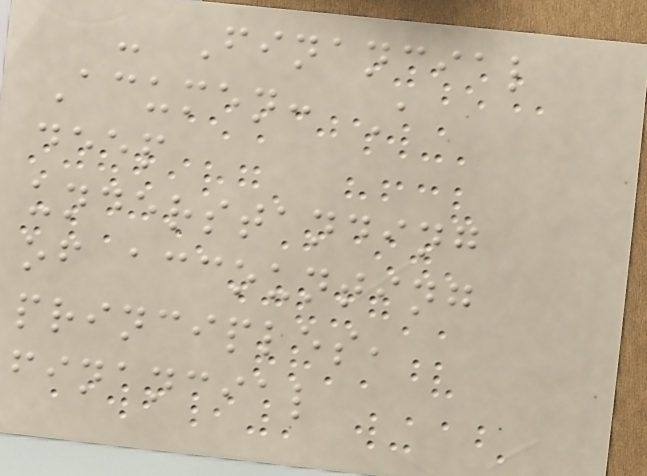- Financial
Acumen: A
deep
understanding
of accounting
principles,
financial
